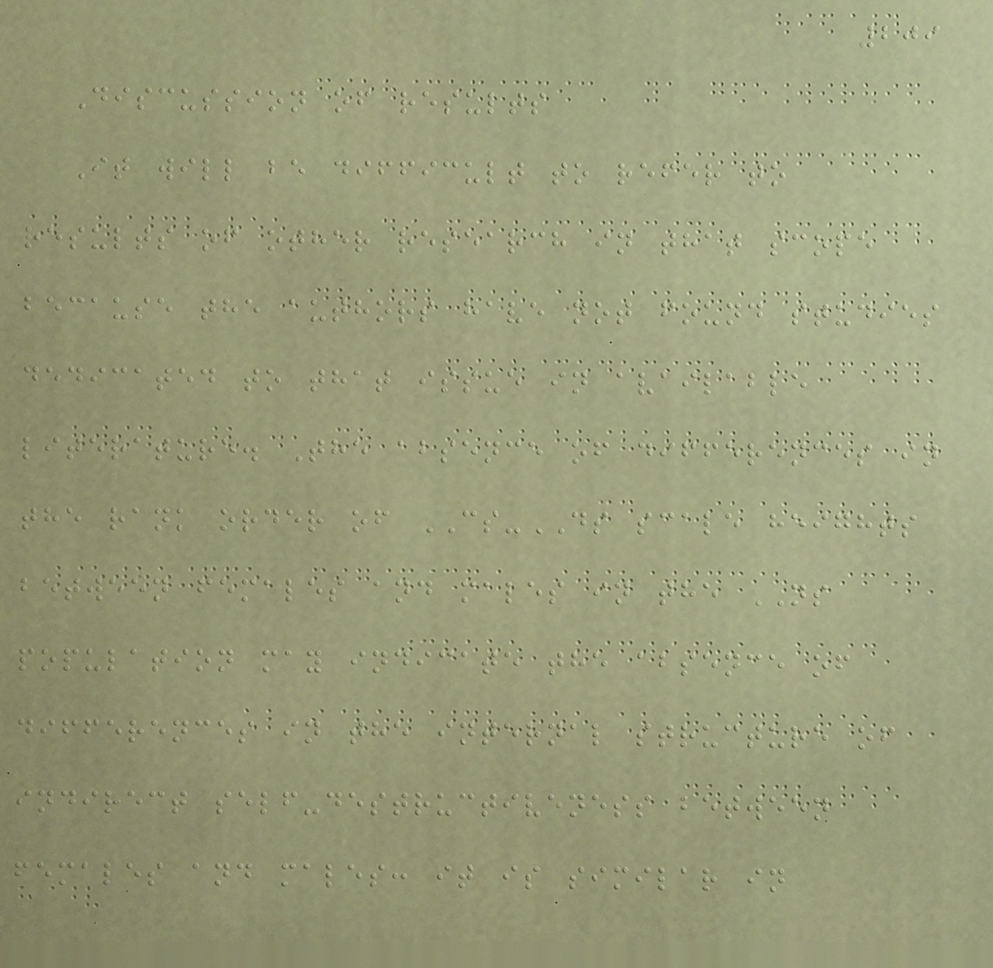209
Discussion of results
It will be difficult to refer to
results of other research in that scope
because the authors have not found studies
dedicated to that issue in available
literature. The absence of differences in
the rank order of CS-DS scale heights
between females and males in the NS
population may indicate the absence of
differences in the internal structure of
indirect self-destructiveness between
females and males: it is similar in
